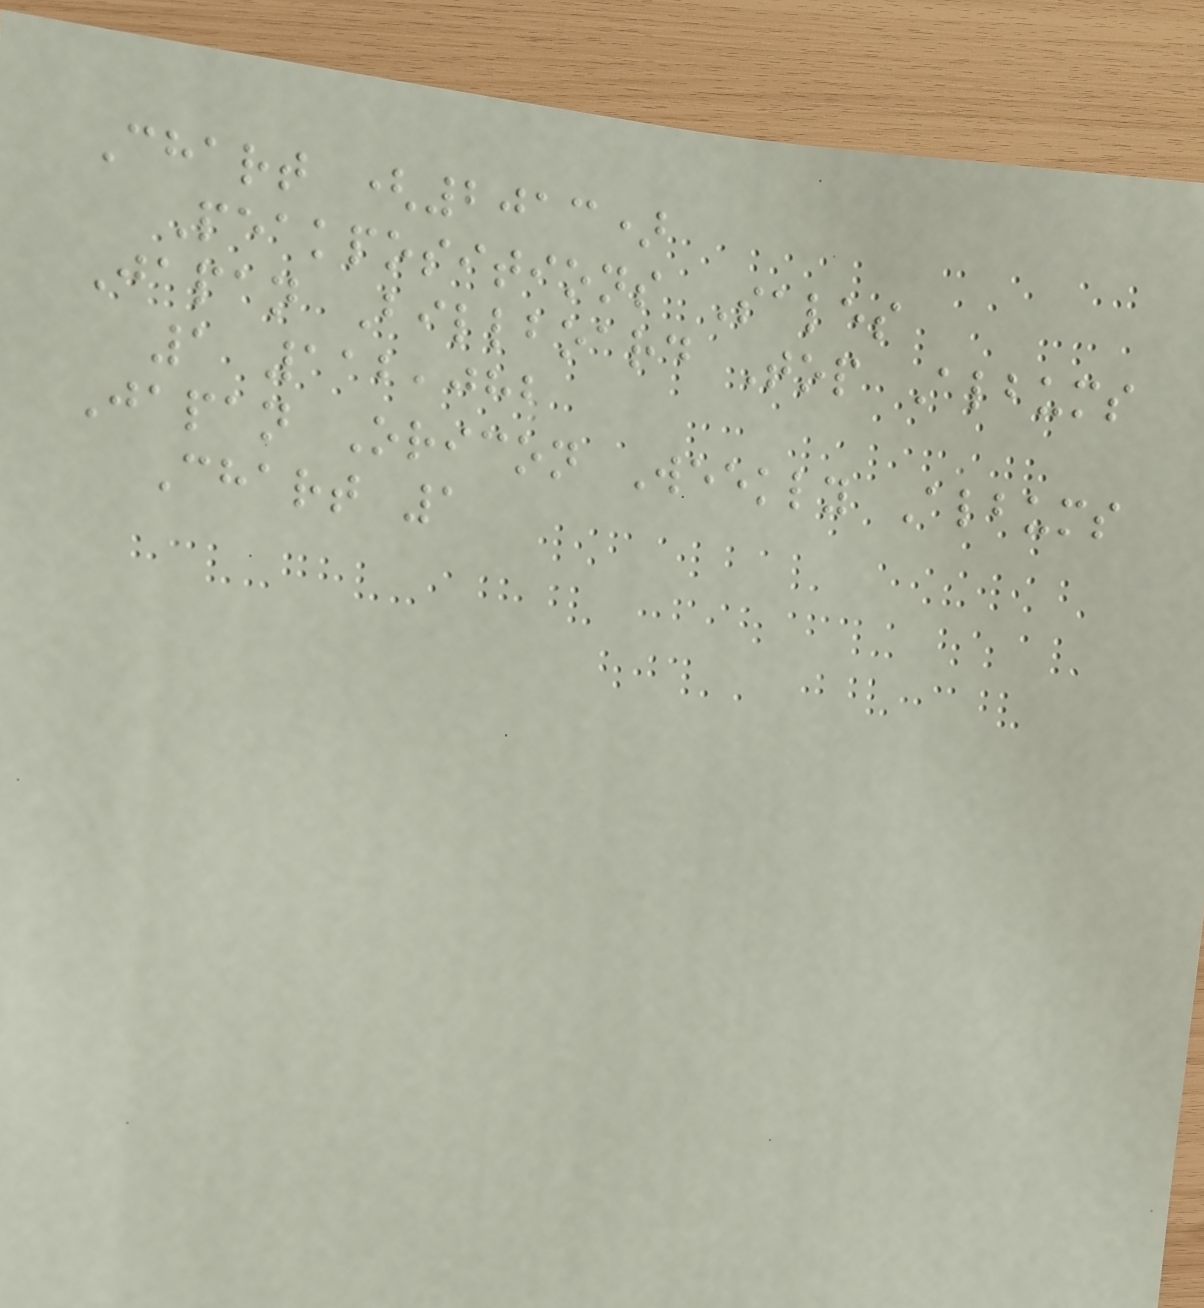Chart (2013)
Peakpositions Sales
Japan Billboard Top Albums
1 112,082
Japan Oricon Weekly Albums
Chart 1
